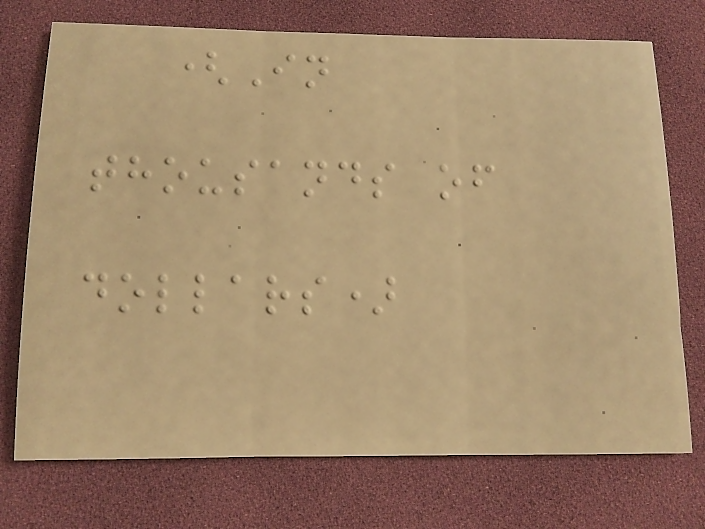(In
thousands of
dollars)
